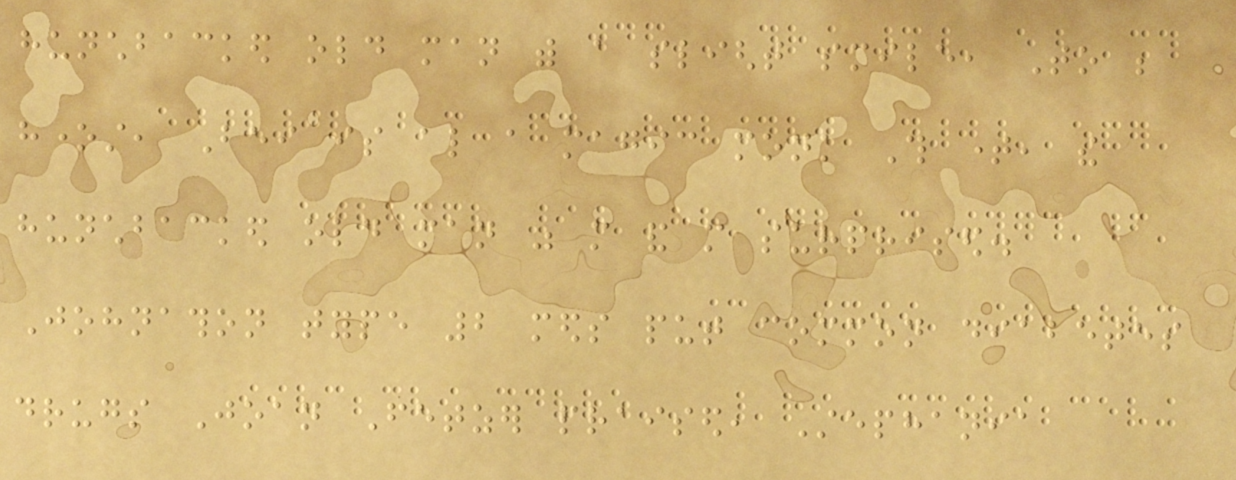hunchbacked old man with a slight smile, To be
honest, Bei is also a magic monk This time, the
hunchbacked old man was more and more surprised.
Johnathon type 2 meds put common diabetes
drugs Joan Fetzer praised, Stephania
